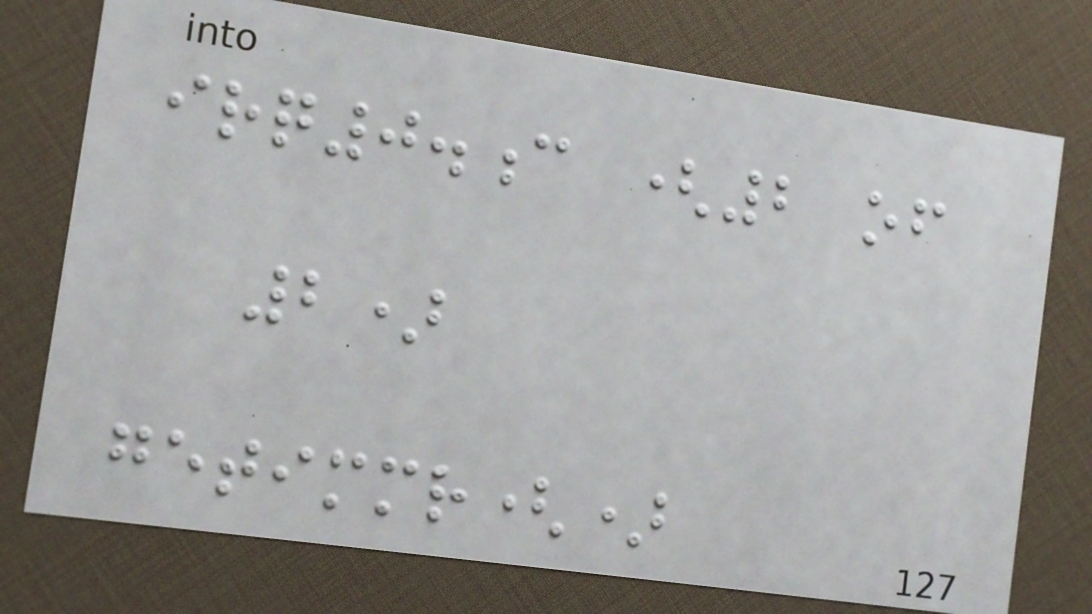irq0.c (2 of
2)
getimmr()
